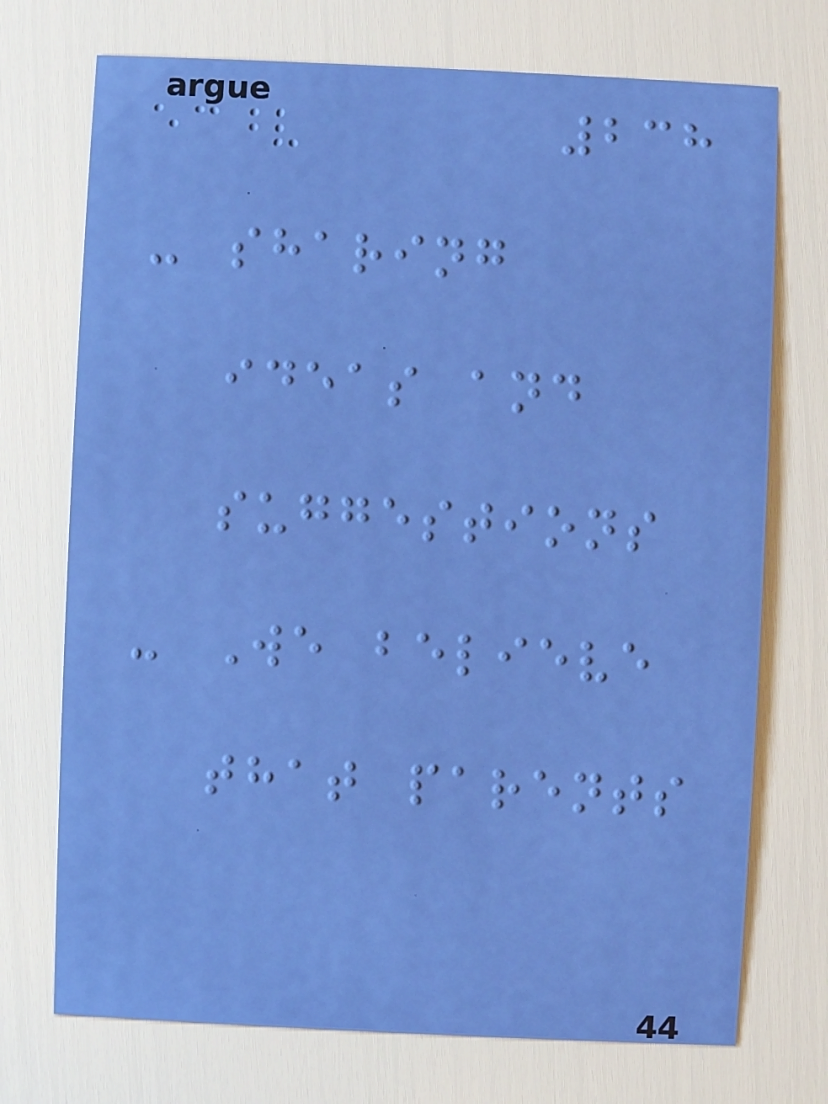238
- sharing
ideas and
suggestions
- We believe
that parents
